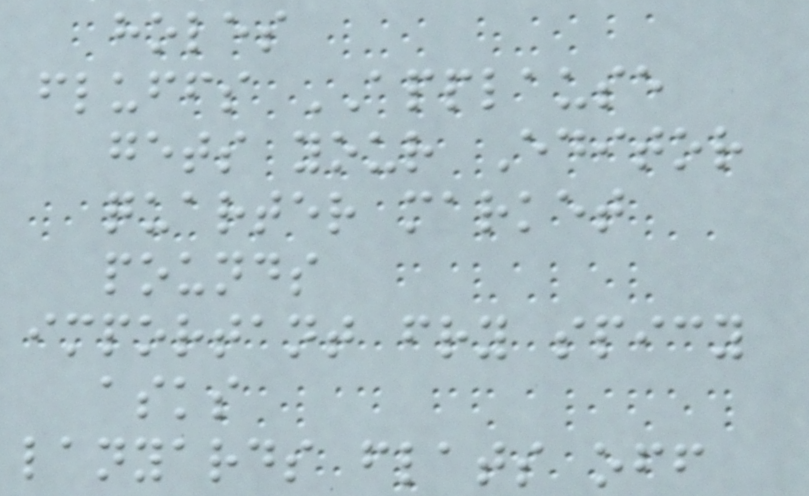holes
fluffs APPLAUSE
gets your Editor
quarter market
pounds
important fry spicy
asks
lanyards flats off
